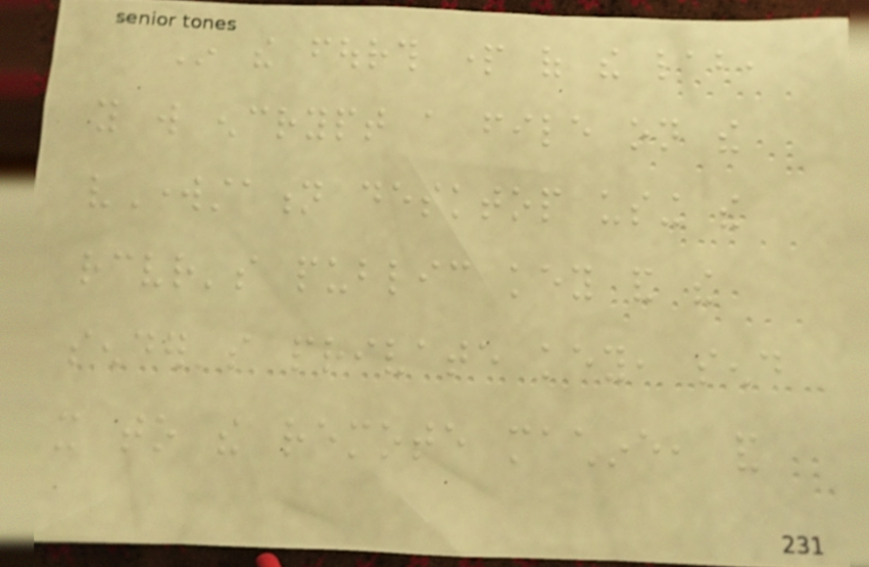In the fourth part of the lab,
you will encrypt a file on the
vWorkstation desktop using the
receiver's public key and the
sender's private key, send
it to the remote machine, and
